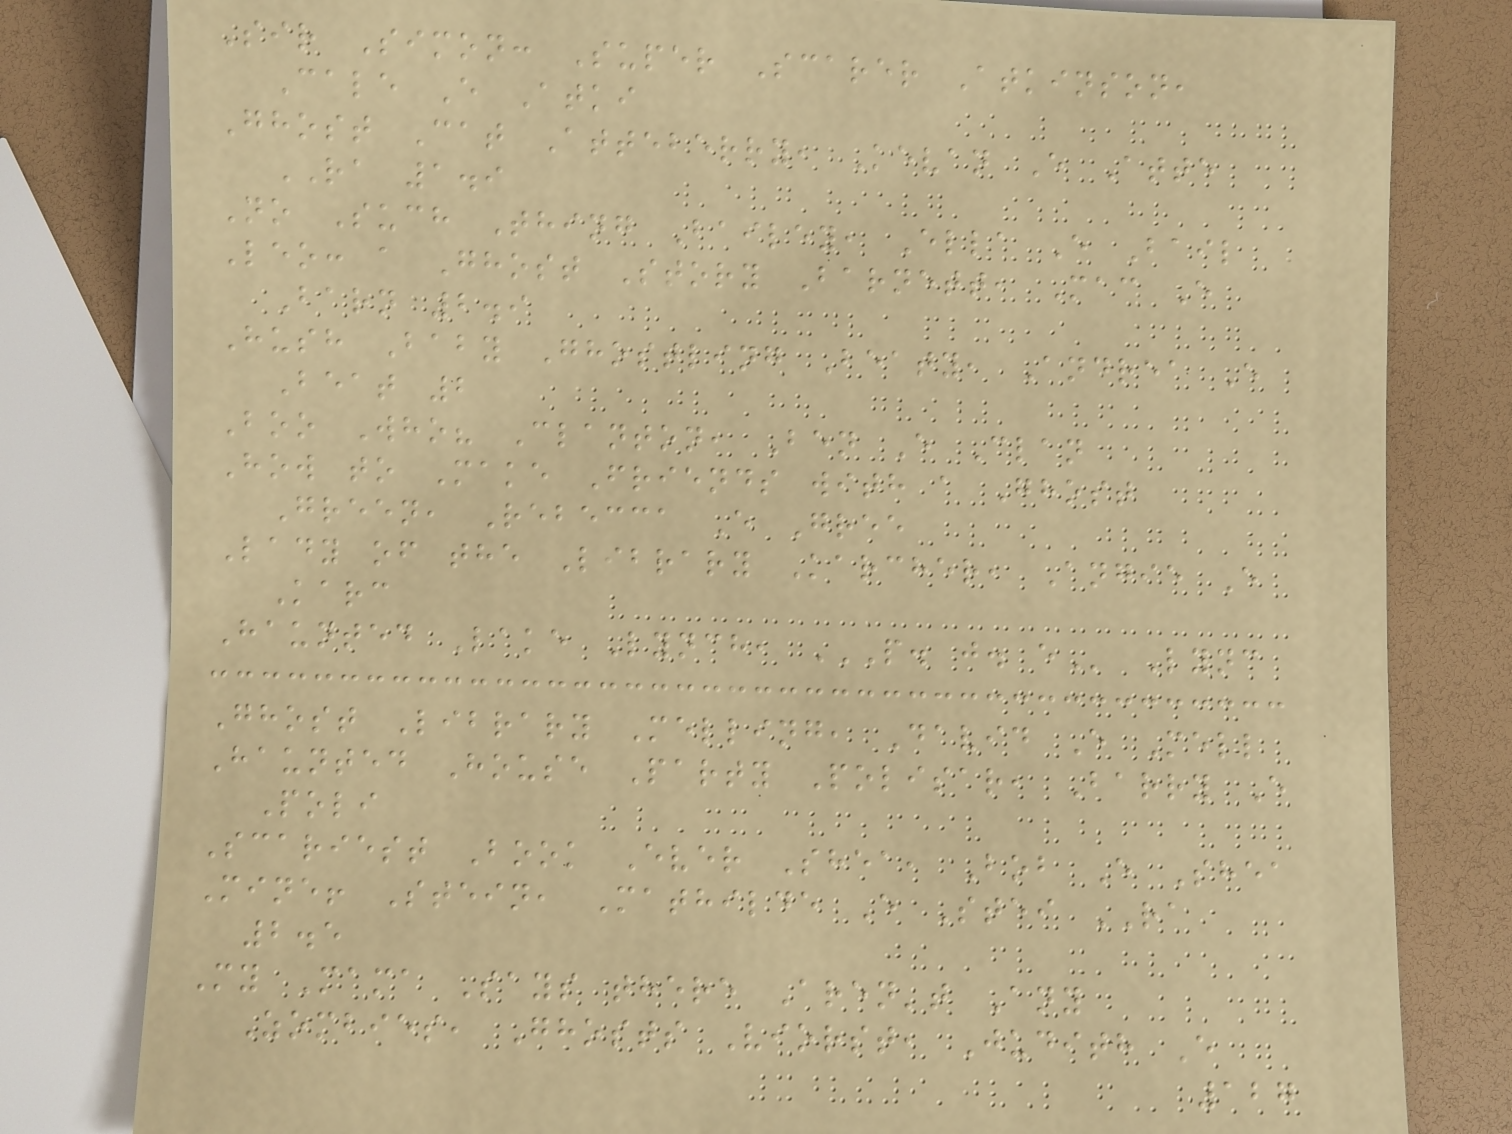Sir Simon: Super Scarer Atkinson,
Cale E Atki
Ghost Cat Atteberry, Kevan E Atte
RA 1.9
No Such Thing Bailey, Ella E Bail
Leo: a Ghost Story Barnett, Mac E
Barn 2.9
Hush Baby Ghostling Beaty, Andrea E
Beat 2
Boo Who? Clanton, Ben E Clan
How to Make Friends with a Ghost
Green, Rebecca E Gree
Lady of the Library Karcher, Angie E
Karc
Haunted Lake Lynch, P. J. E Lync
Ghost Library Melling, David E Mell
Haunted House Party Polisar, Barry E
Poli
Scariest Book Ever Shea, Bob E Shea
Mine! Stein, Mathilde E Stei RA
2.5
My Mama Says there Aren't Any
Zombies, Ghosts Viorst, Judith E
127
